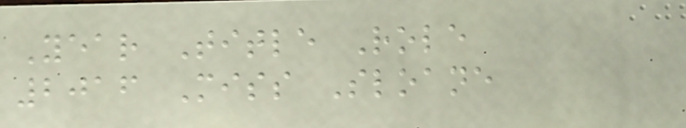Year Title Role
2016 Miss Sloane
